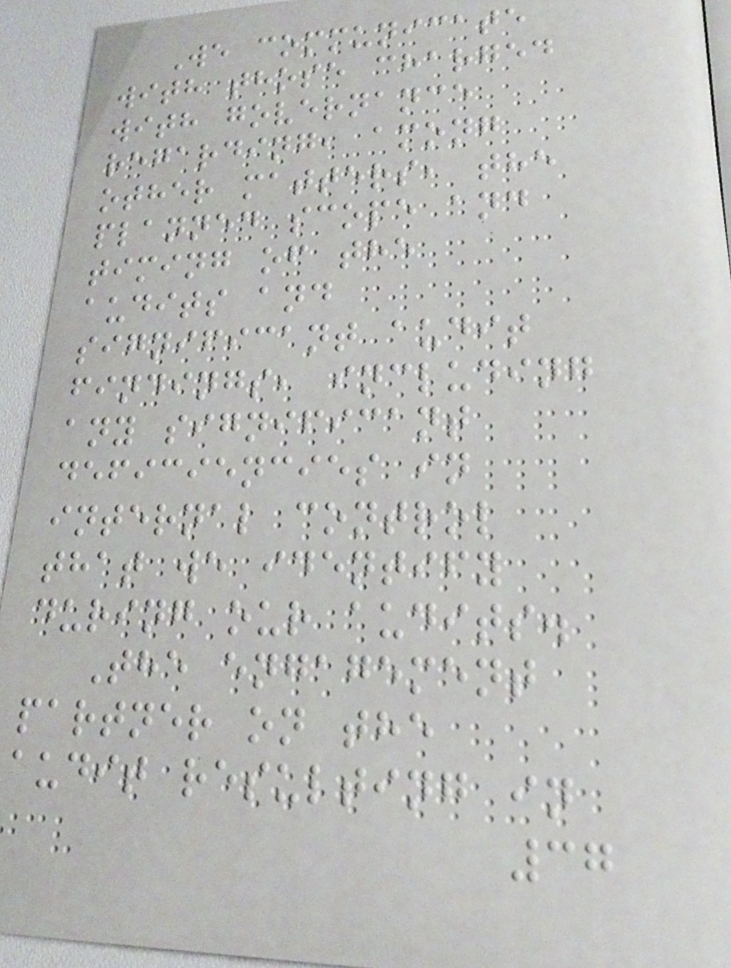We communicate
with those charged
with governance
regarding, among
other matters, the
planned scope and
timing of the
audits and
significant audit
findings, including
any significant
deficiencies in
internal control
that we identify
during our audits.
The engagement
partner on the
audit resulting in
37
